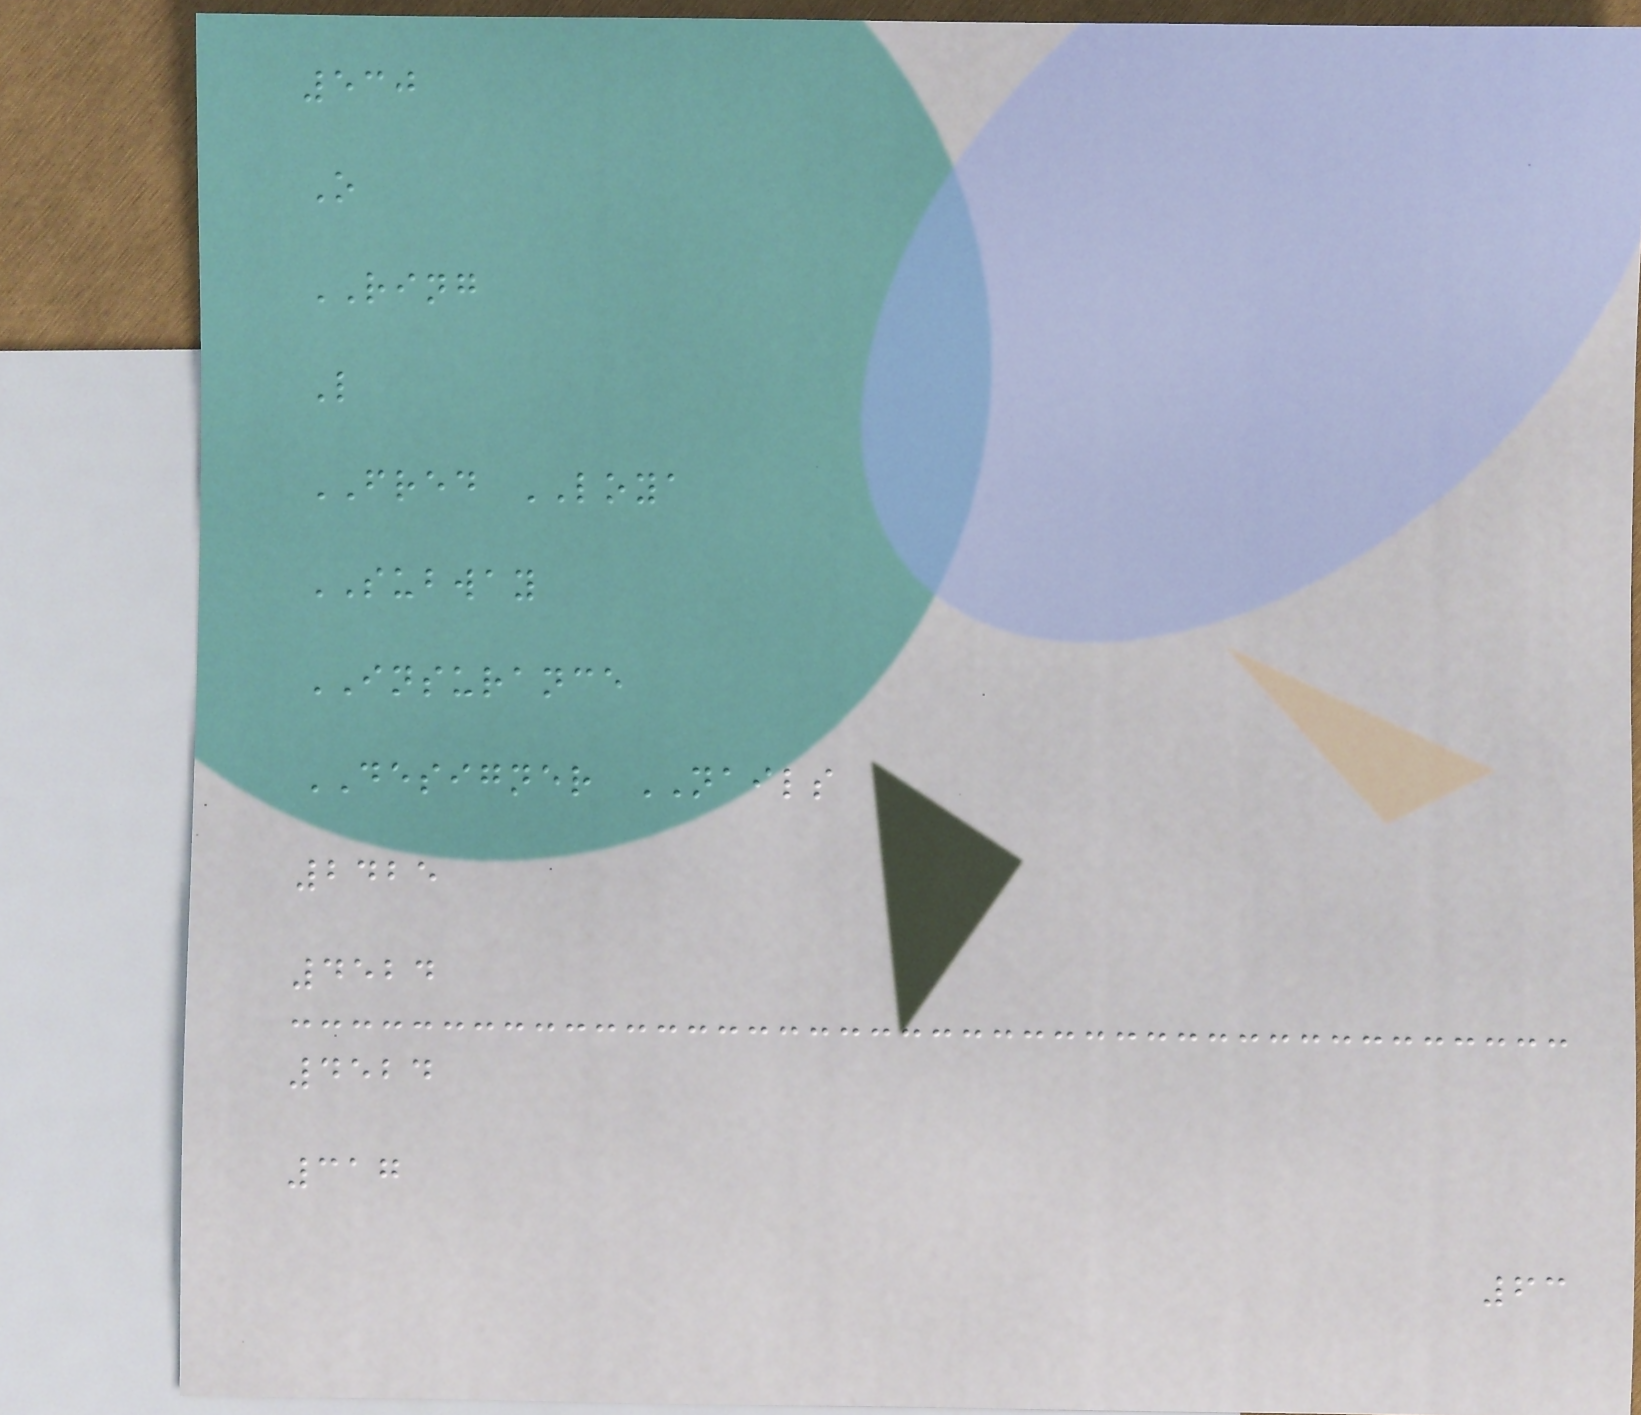530
O
RING
L
FRED LOYA
SUBWAY
INSURANCE
DESIGNER NAILS
2425
4524
4524
317
63
